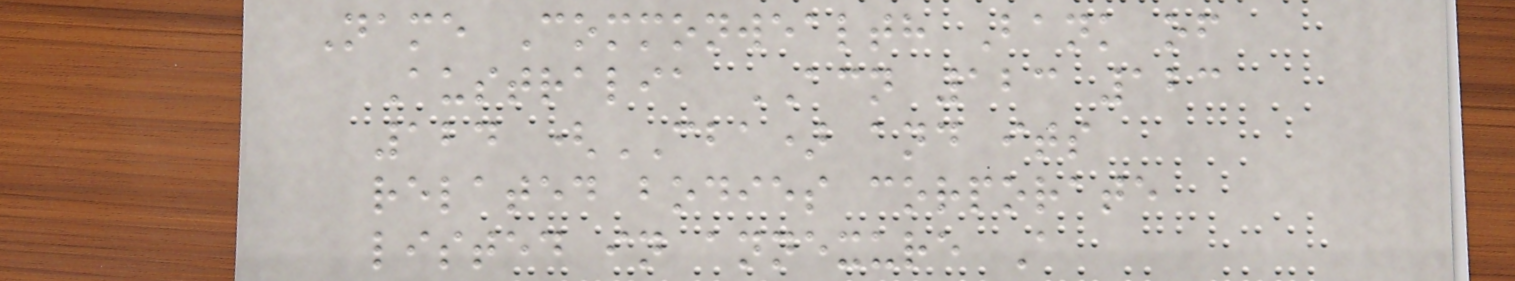Name Commonwealth Bank of
Australia ACN 123 123
124 (CBA) and its
related bodies corporate
listed in annexure A
